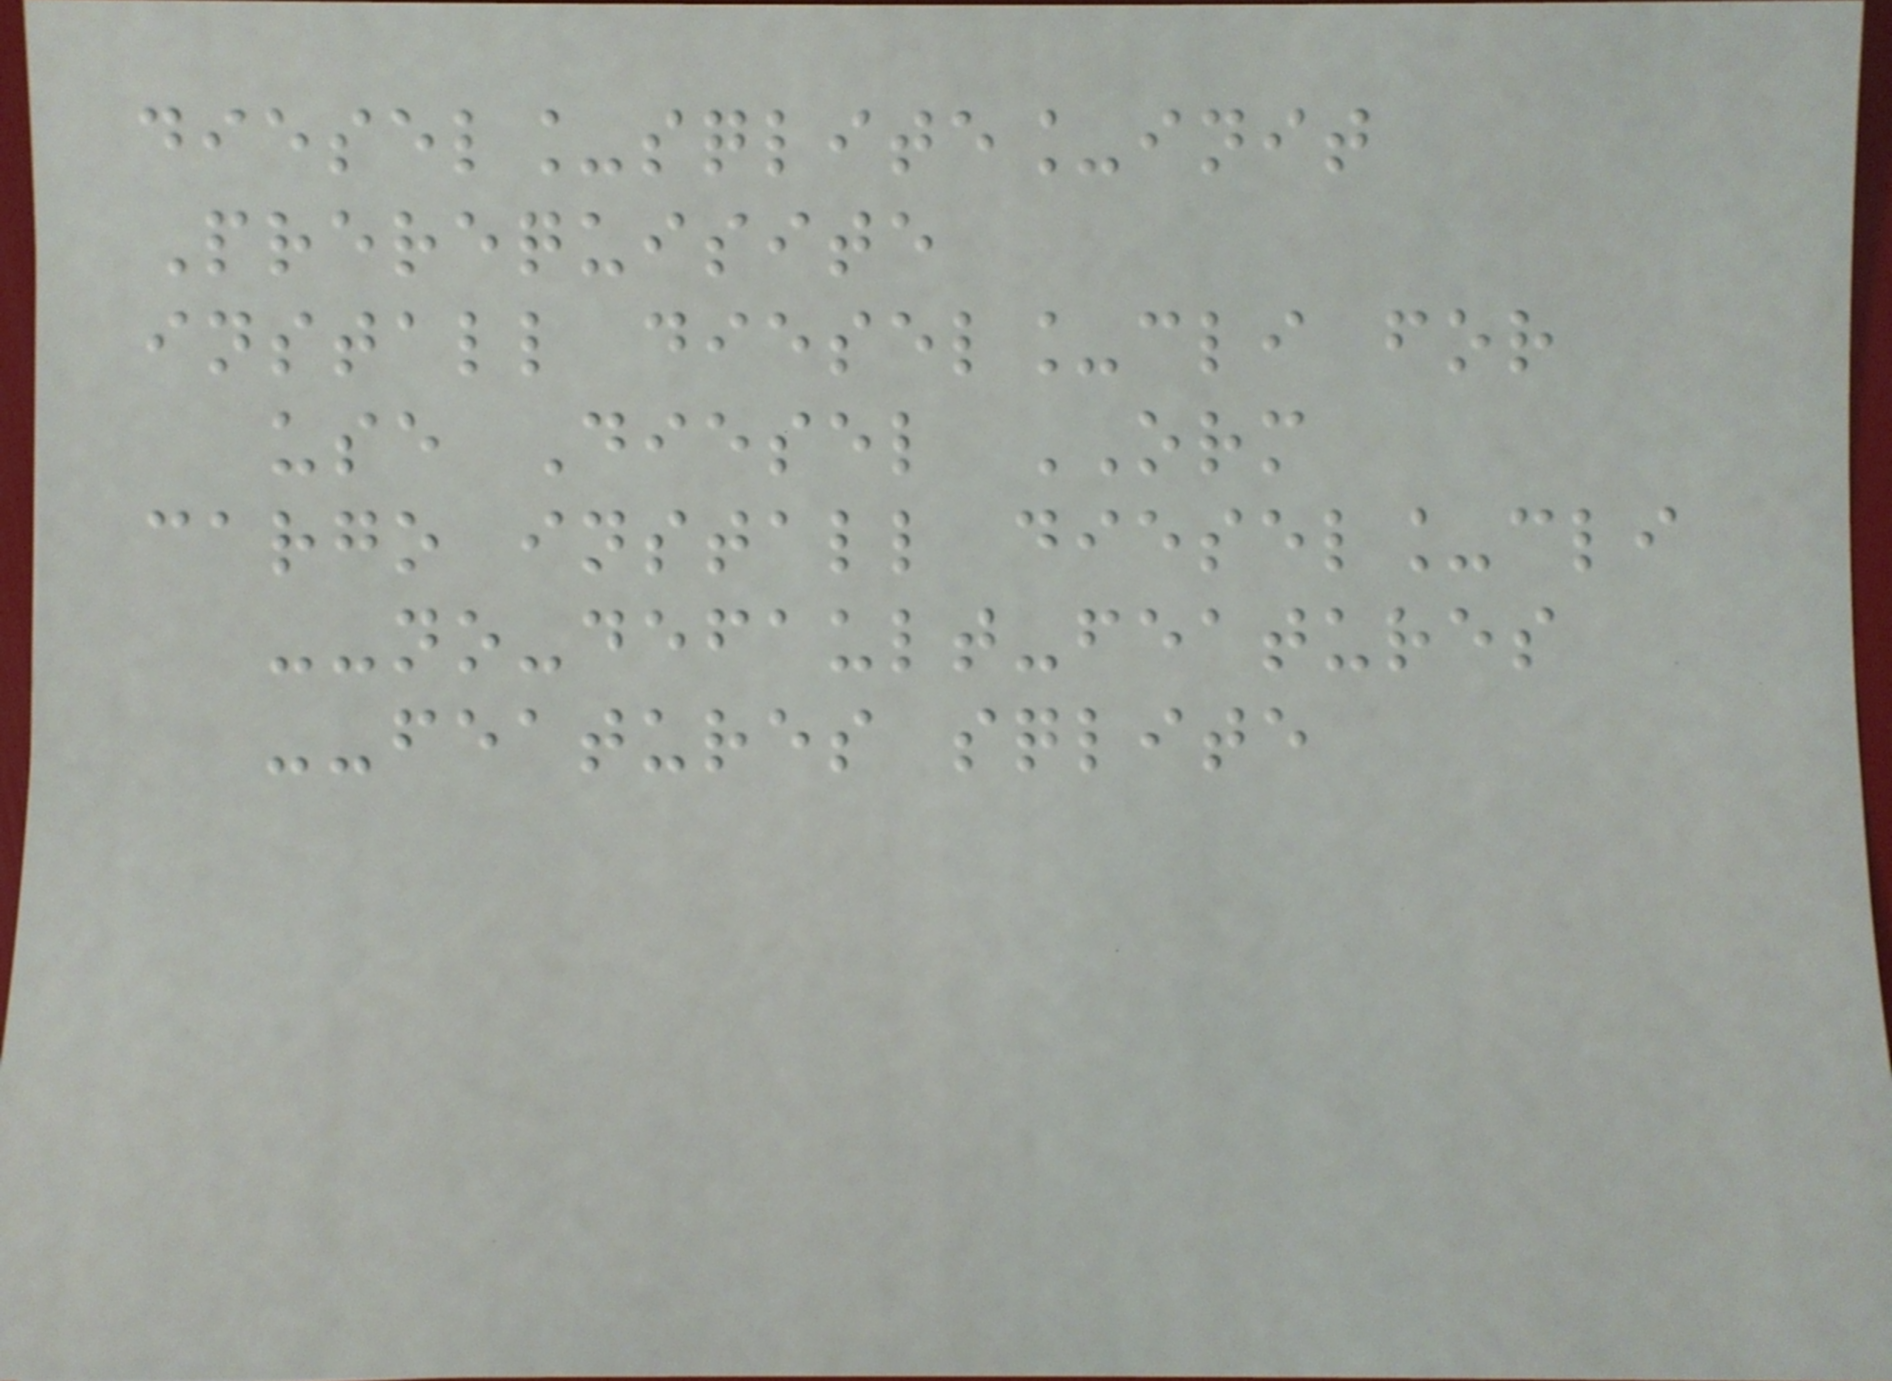diesel_sqlite_init
Prerequisite
install diesel_cli for
use Diesel ORM
cargo install diesel_cli
--no-default-features
--features sqlite
